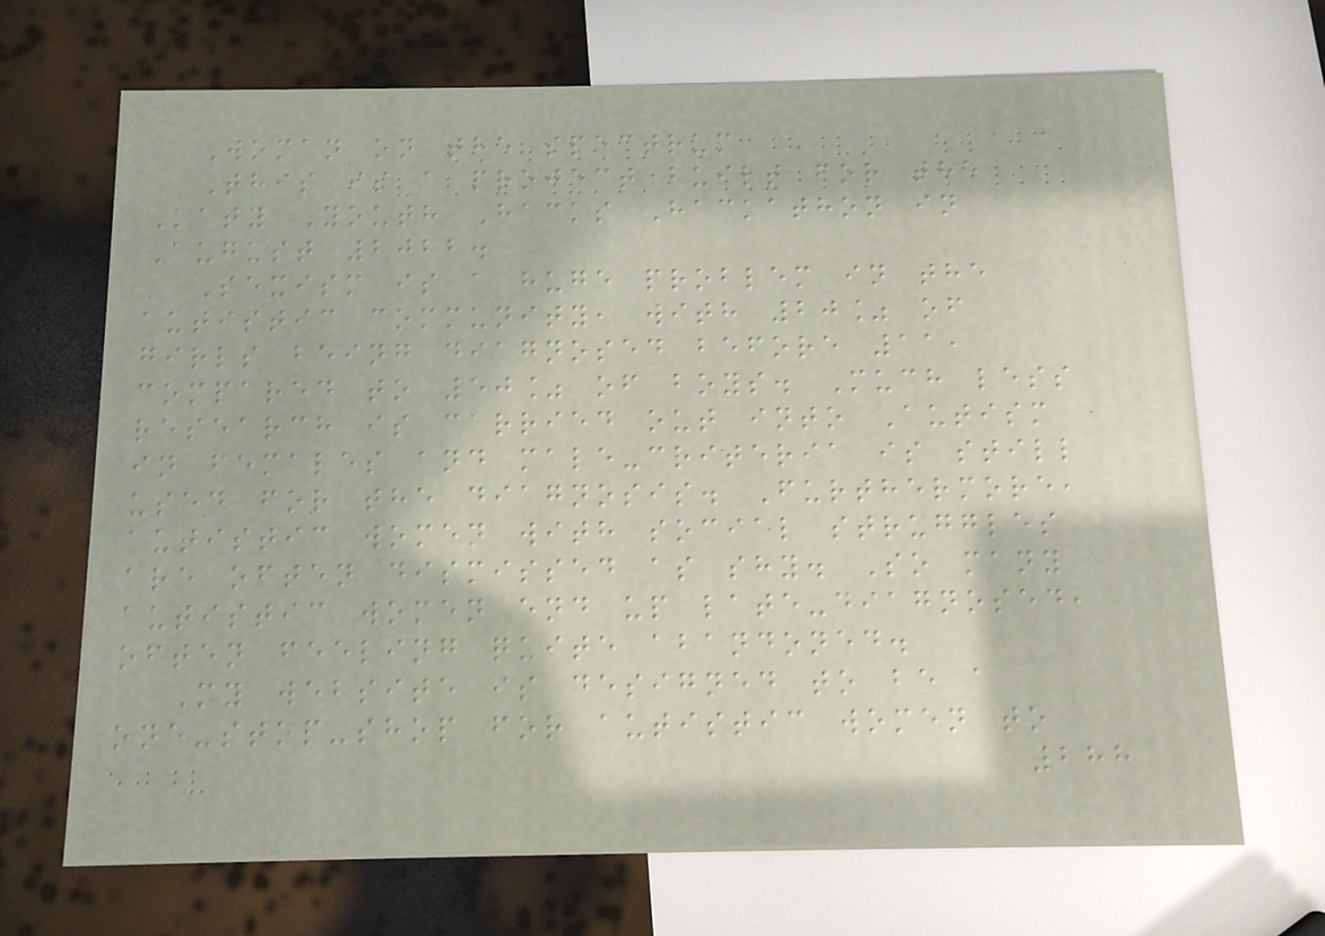Woman on the spectrum
This is a project built for the
Katy Youth Hacks Hackathon in
August 2022.
Sexism is a huge problem in the
autistic community, with 20% of
girls being diagnosed before 11,
compared to 50% of boys. Much less
research is carried out into Autism
in females and male-criteria is still
used for the diagnosis. Furthermore,
autistic women with social struggles
are often dismissed as shy. So many
autistic women end up late-diagnosed,
often feeling quite abandoned.
My website is designed to be a
one-stop-shop for autistic women to
288
